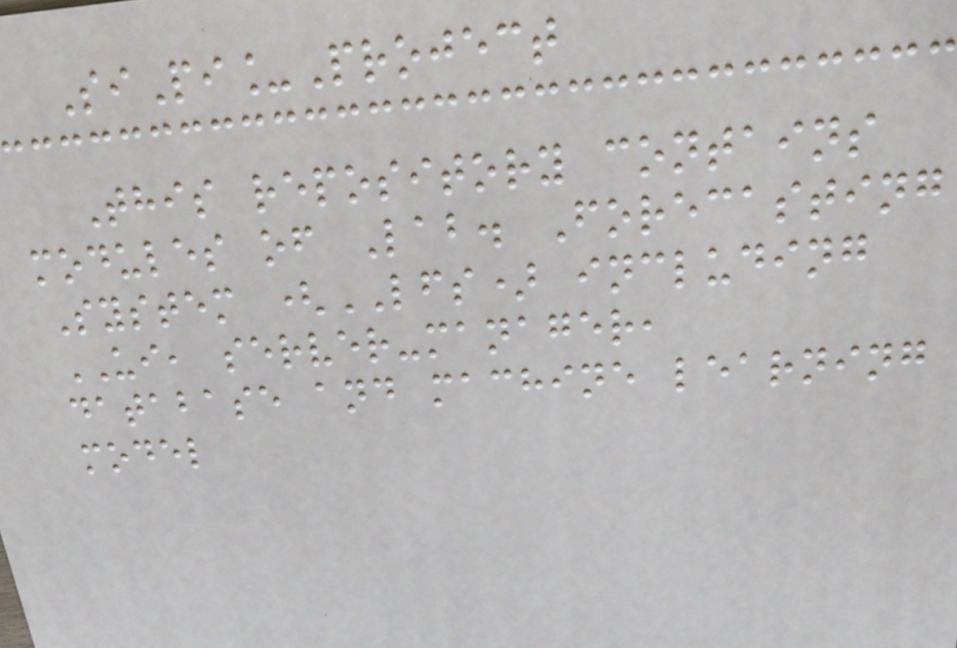SiPi_Project
This repository contains
modules of Lab. Forecasting
System (LFS) including
UI, server-manager,
database and machine learning
model
